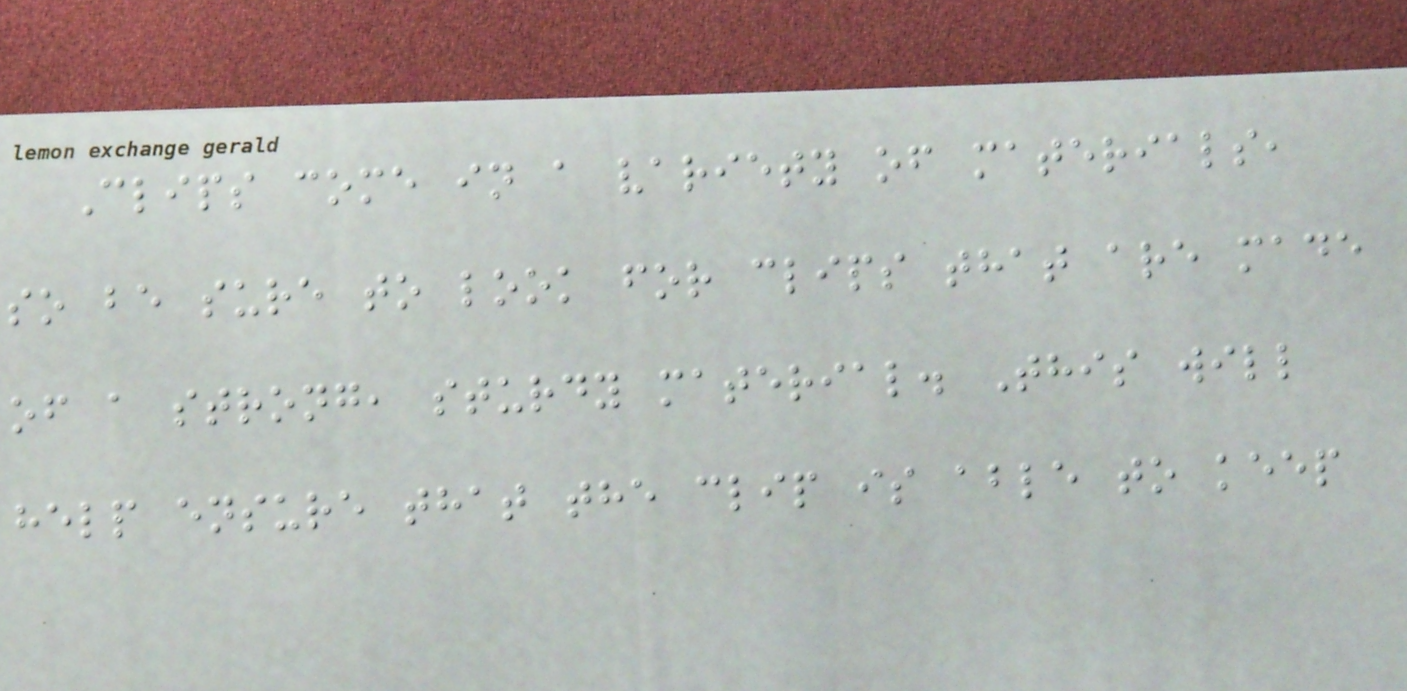Clips come in a variety of materials,
so be sure to look for clips that are made
of a strong, sturdy material. This will
help ensure that the clip is able to keep
